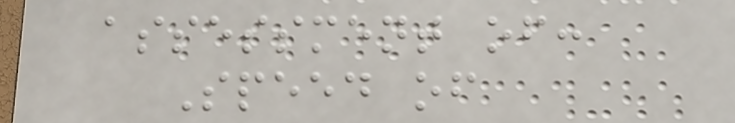assessment of:
Speed of
